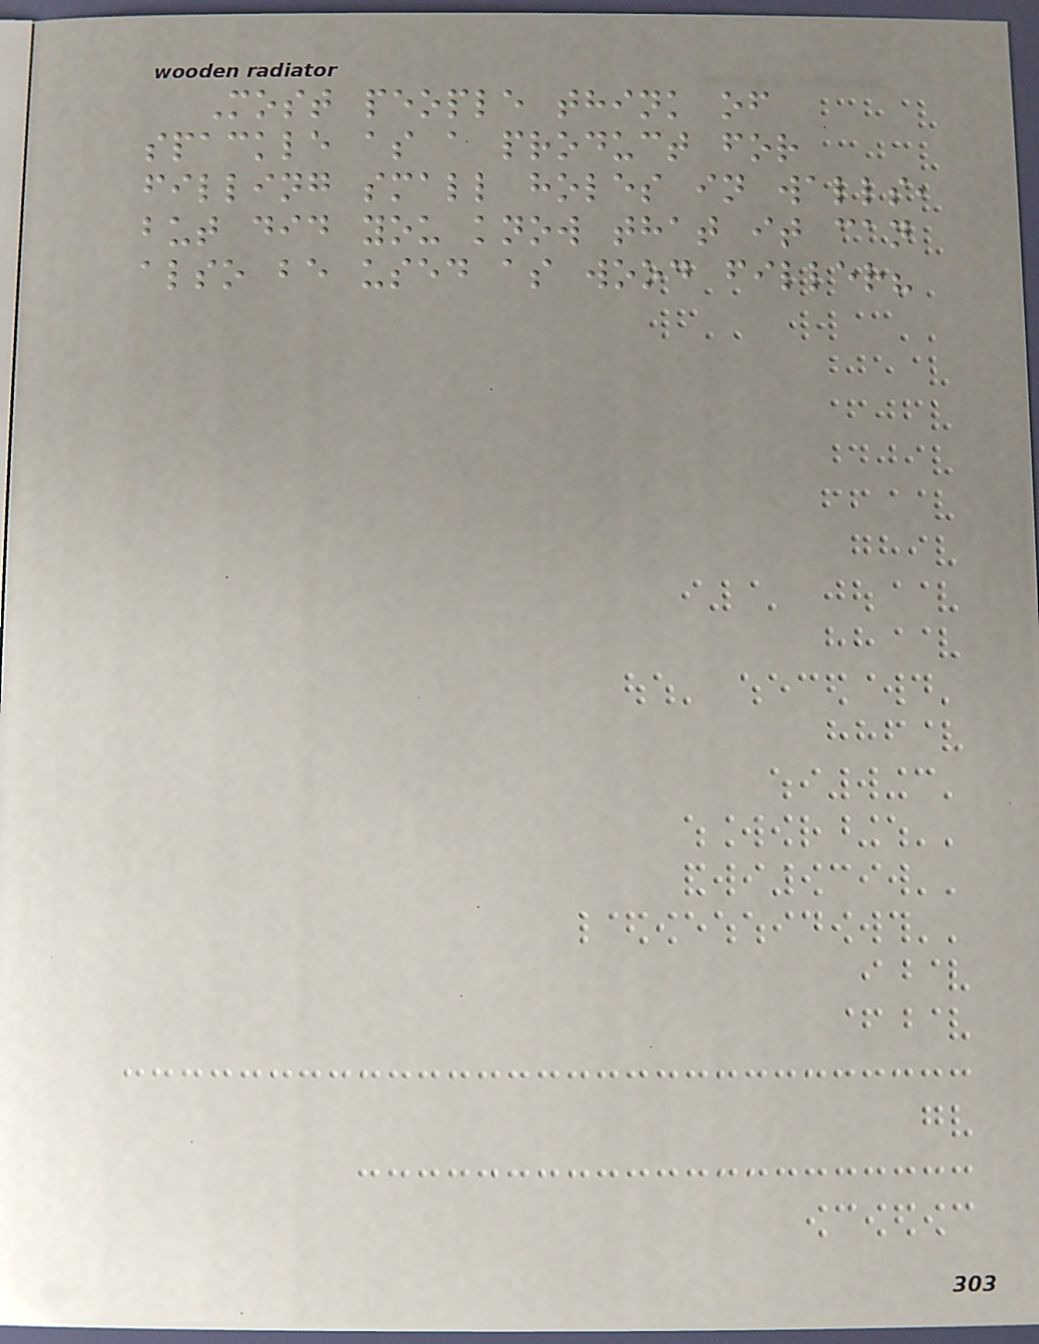Most people think of
spackle as a product for
filling small holes in walls,
but did you know that it can
also be used as wood filler?
